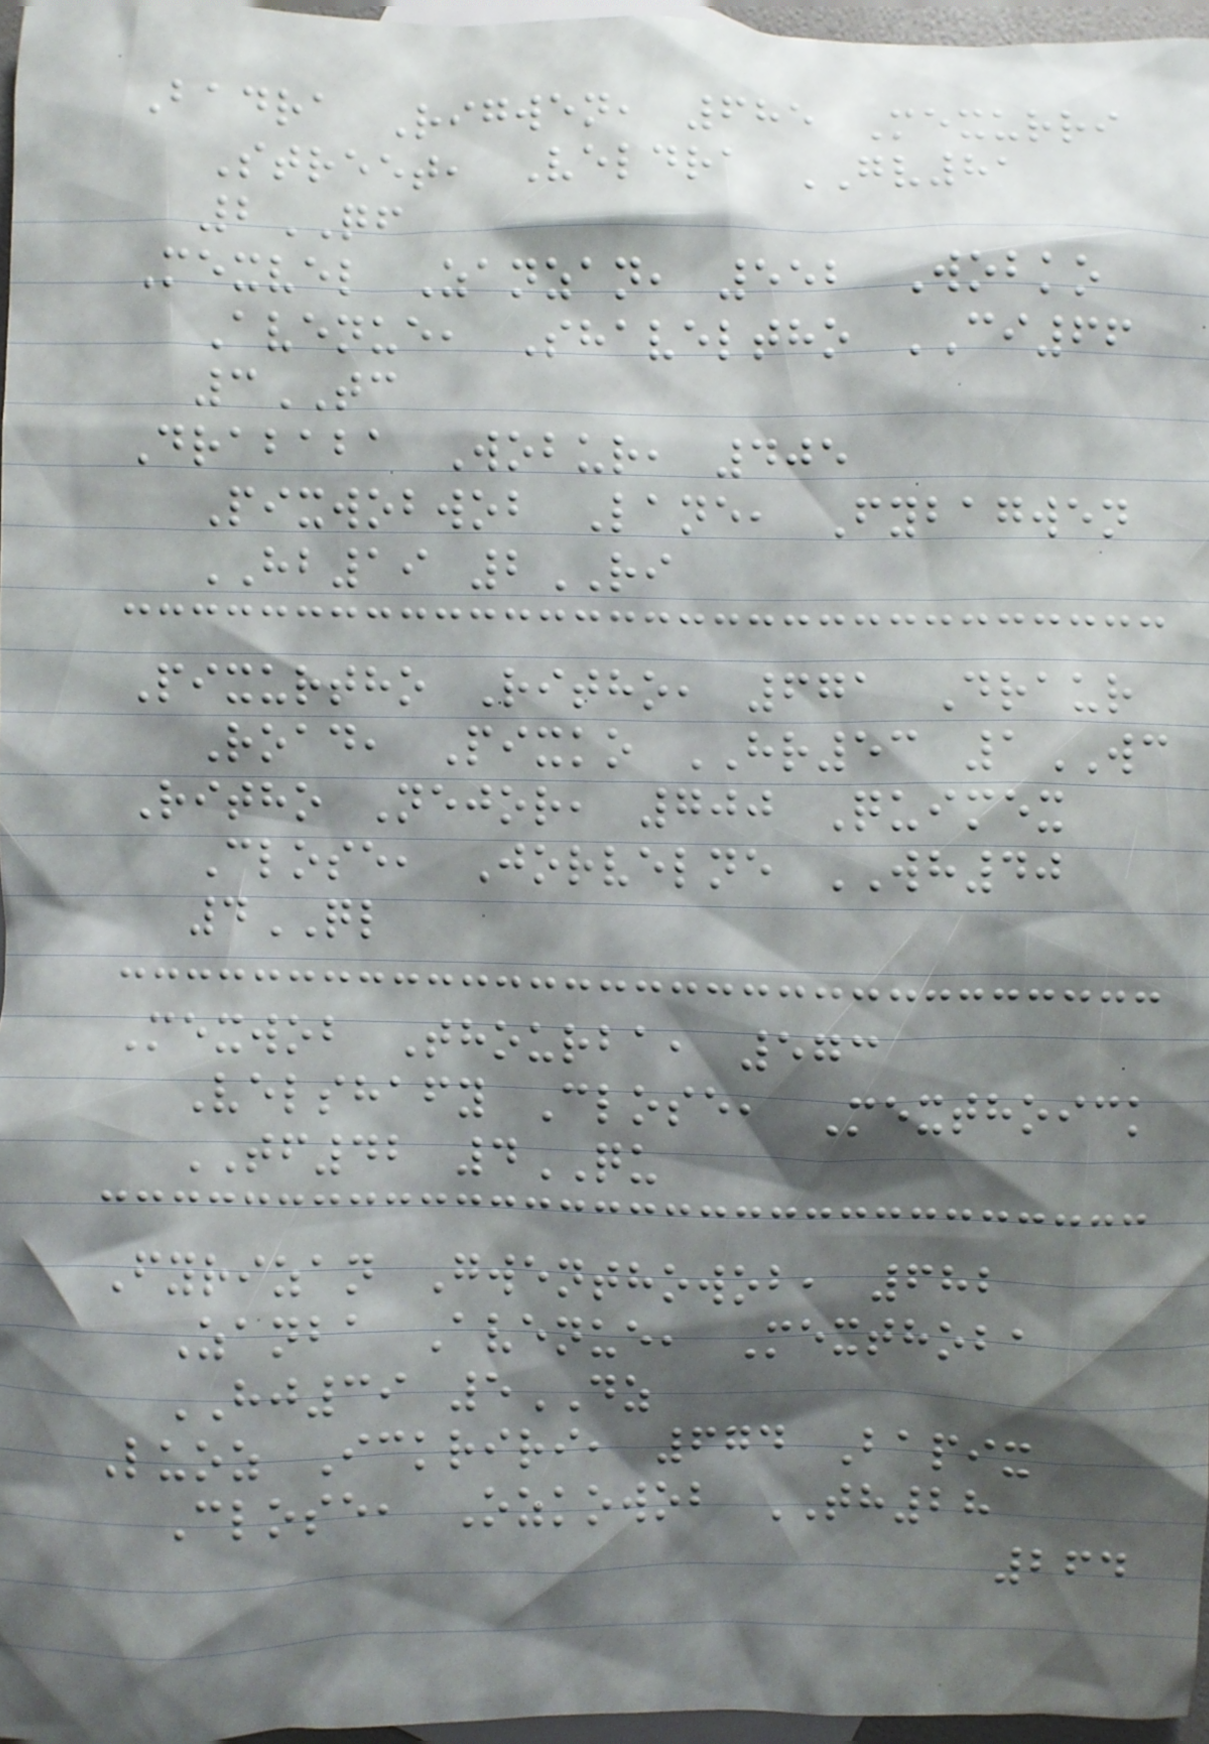Badra Rigwen, 685 Mexurri
Street, Veldra GV81
2QF
Mexvel Zanzan, 552 Wobko
Avenue, Shaveltho CI66
3TC
Drababa Wobur, 405
Pixwobwob Lane, Fybagwen
HB19 2RI
Pixurtho Ritho, 671 Draur
Road, Pixko HR53 1WC
Ritho Nejor, 700 Quimex
Close, Jorvelne WH40
4QL
Mexwob Thourba, 573
Velshafy Close, Mexthoick
TF42 4QU
Fyrizan Gwenthowob, 682
Zanba Avenue, Mexthoba
HJ39 5DZ
Luoz Ickriri, 674 Bapix
Close, Ozkowob TH28
264
